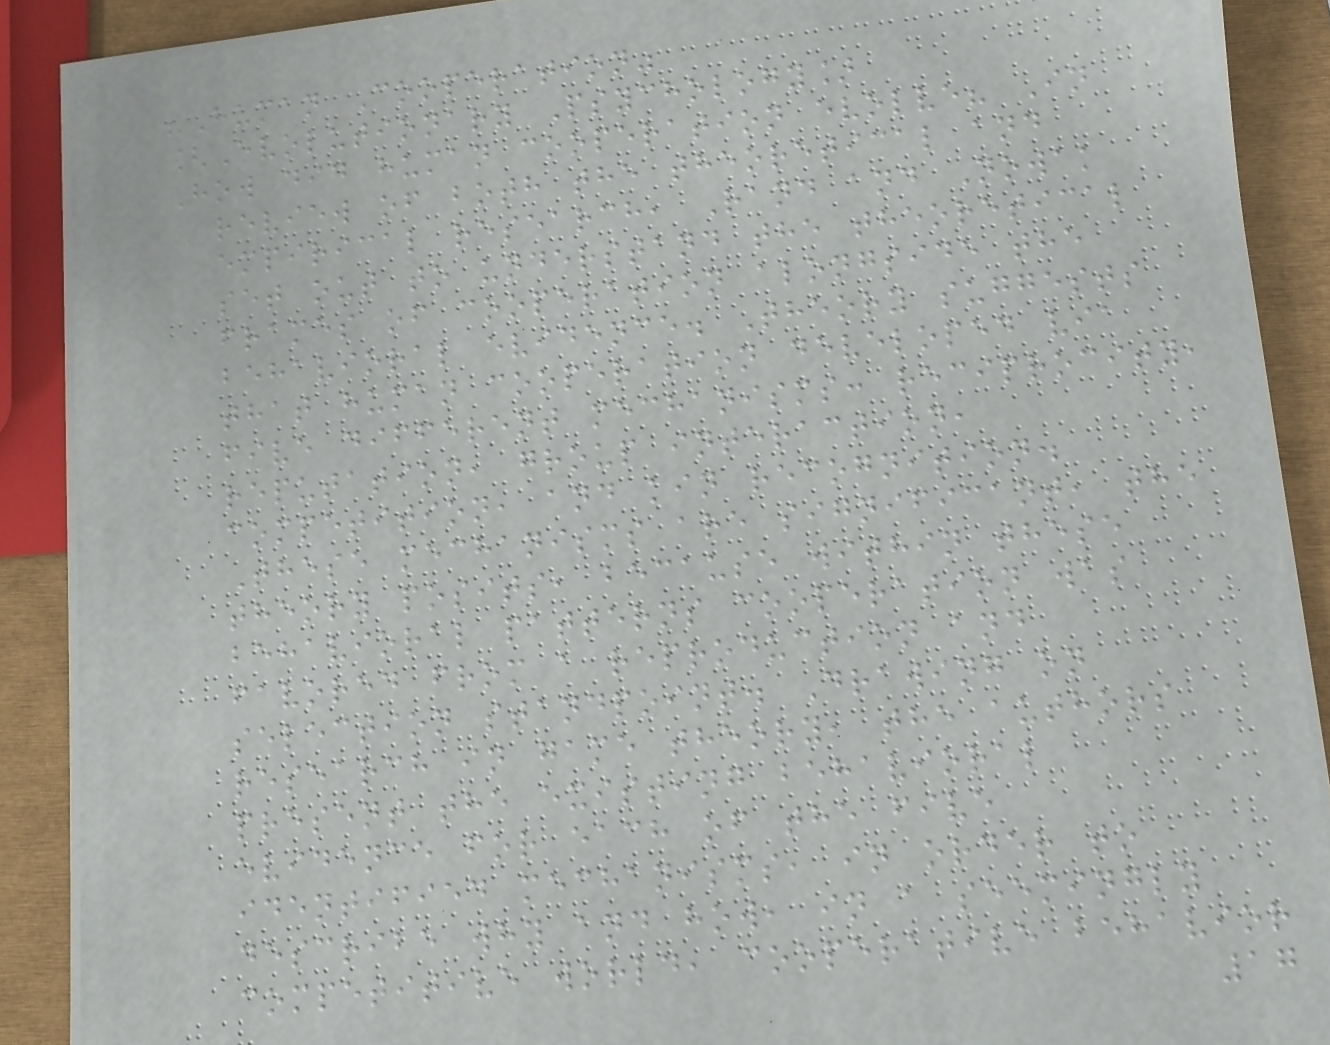"Human Cooperation"
[Evolutionary Psychology]
How did human cooperation evolve? In
review of both the theoretical and
empirical research, Rand and Nowak
set out to understand the theoretical
frames of cooperation alongside the
behavioral evidence. Theory suggests
that human cooperation developed via
five different mechanisms: reciprocity,
reputation, group interaction,
competition, and kin recognition.
These mechanisms are significant, the
theory posits, because within these
behavioral patterns cooperation was
favored from a reproduction and
selection standpoint. Drawing on
research in game theory, the authors
present the existing behavioral
evidence for each of the five
identified mechanisms, in order to
describe why and how, in a seemingly
competitive world, cooperative behavior
17
